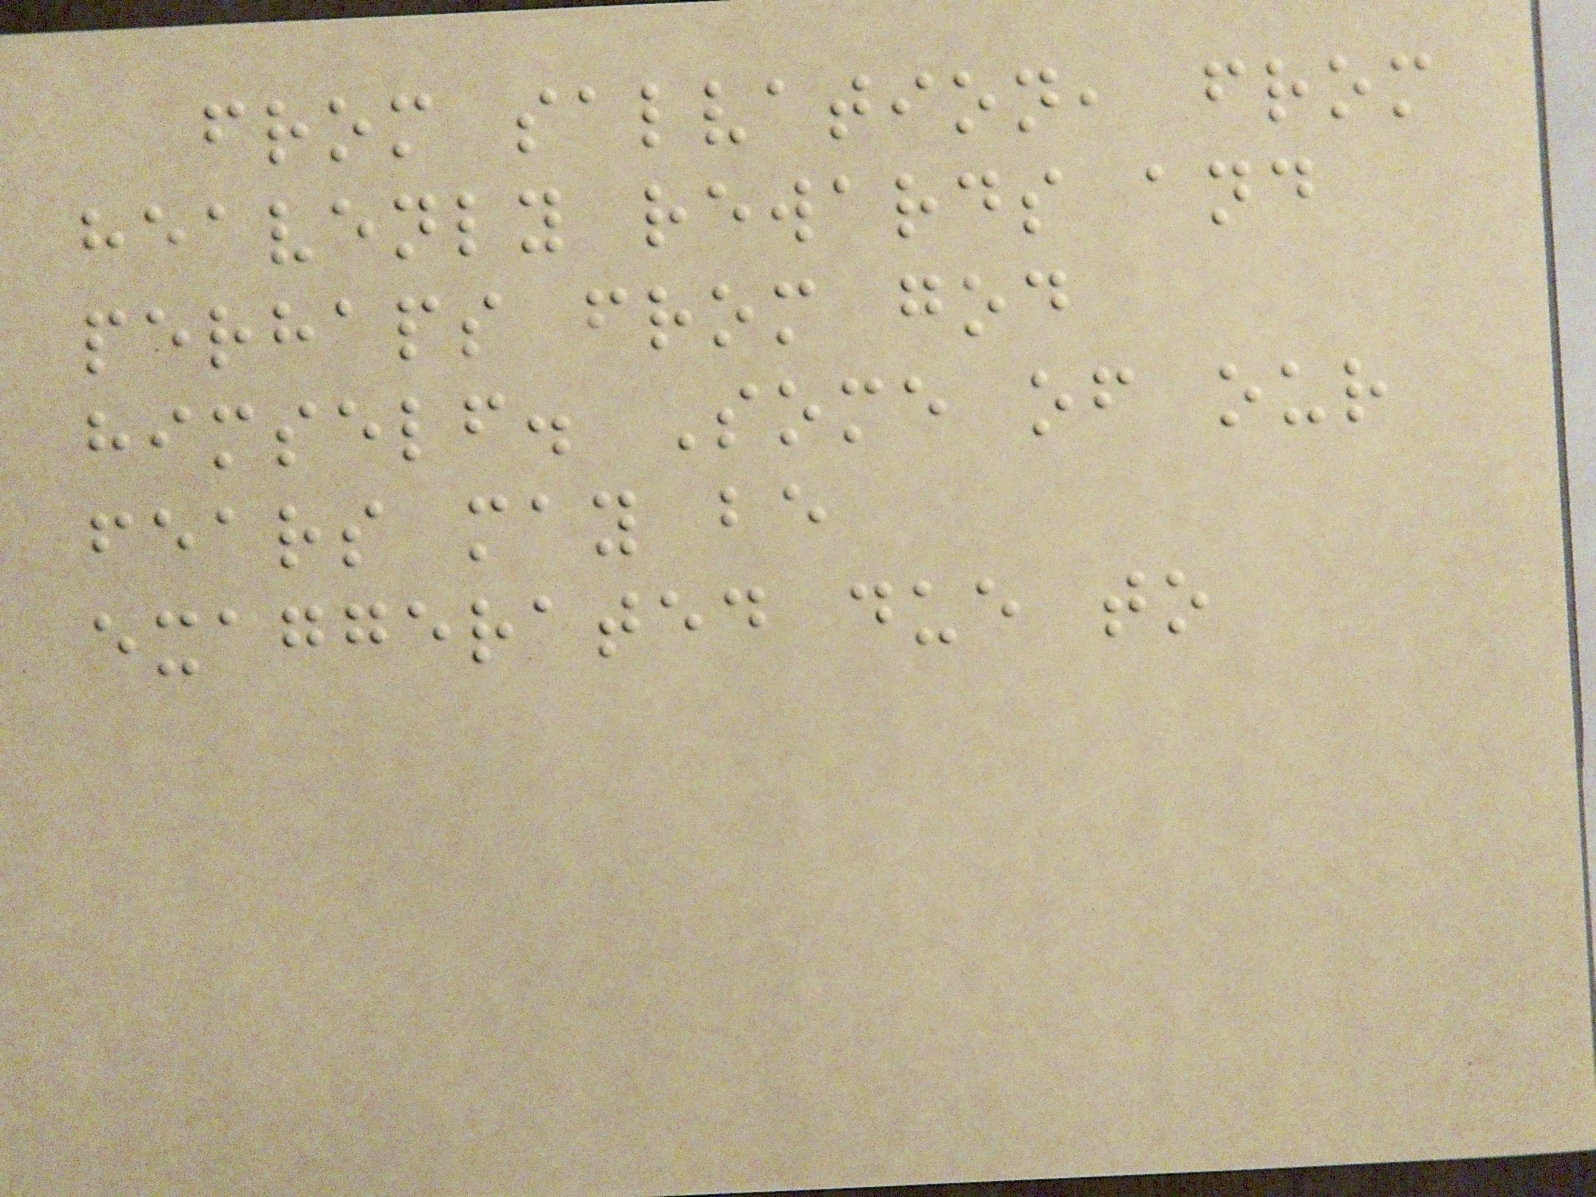from salvation, from
heavenly rewards and
perhaps from god
himself. Some of our
fears may be
exaggerated due to
